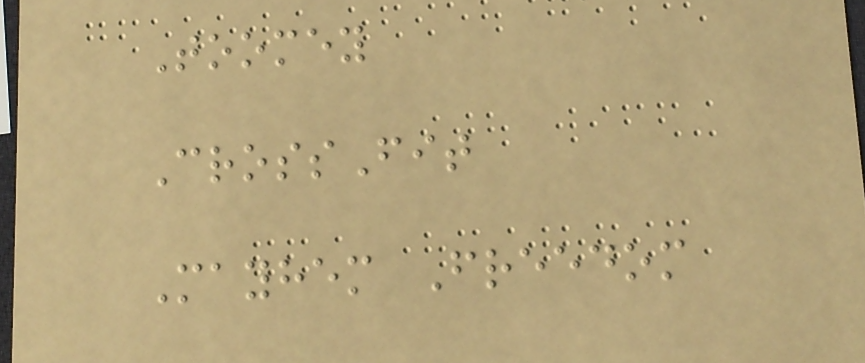Toomey
CrossFit
Mayhem Freedom
